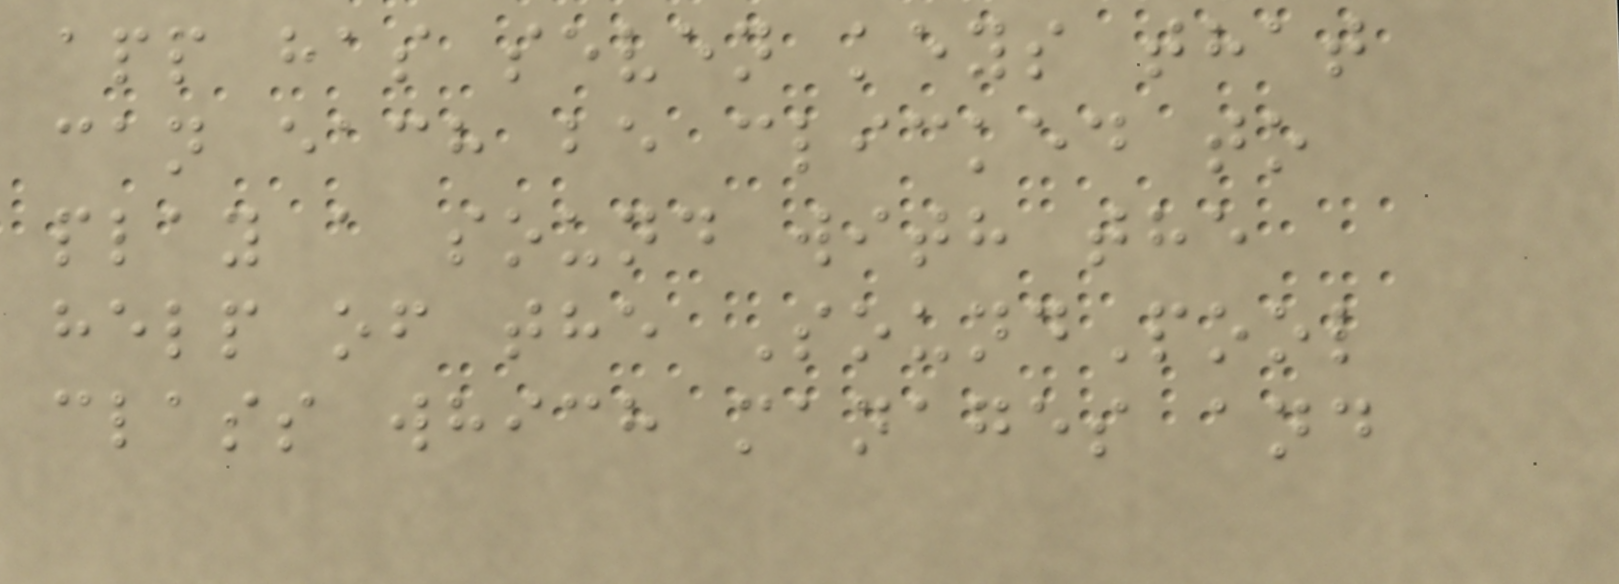app has seven keys that
can each be clicked to
play a sound with the
help of the SoundPool
class which manages and
